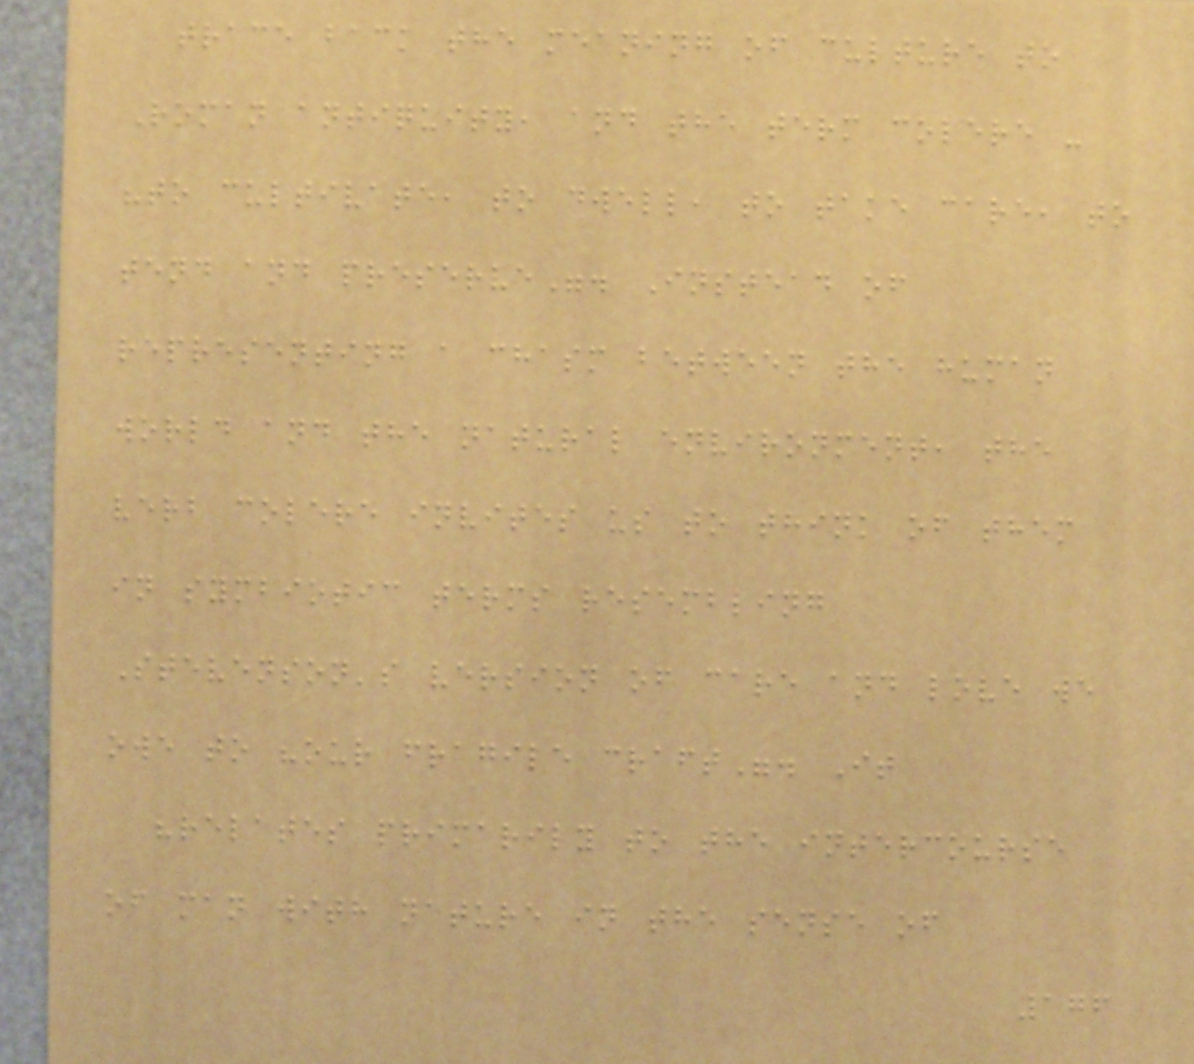trace back the meaning of culture to
Roman antiquity, and the term colere -
"to cultivate, to dwell, to take care, to
tend and preserve". Instead of
representing a chasm between the human
world and the natural environment, the
verb colere invites us to think of them
in symbiotic terms resembling
Stevenson's version of care and love we
owe to "our fragile craft". It
"relates primarily to the intercourse
of man with nature in the sense of
176
